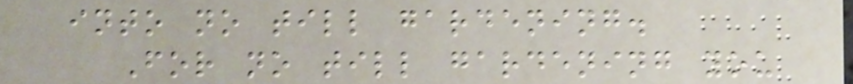into no till gardening.
For no till gardening you
